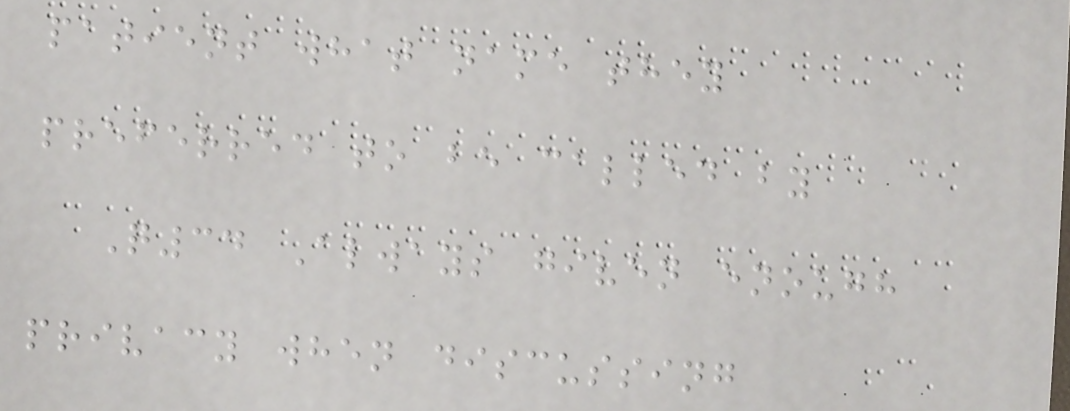patient what name they
preferred to be called by
Q34 Always given enough
privacy when discussing
